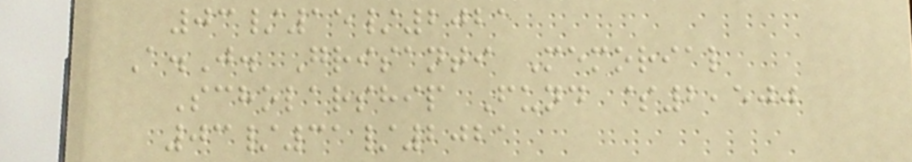03/15/2021
A.J. Grisanti Memorial
Scholarship Fund $2,500
03/31/2021
